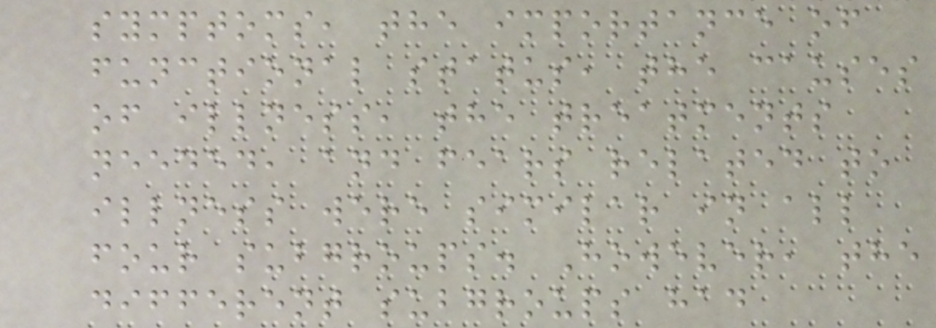symptoms, the importance of
functional status, the causes
of illness, the treatments
needed, and fears related to
illness were similar in all
four subgroups. However, the
different subgroups had
